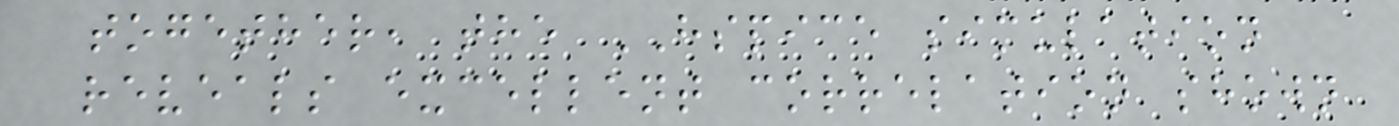together, the HSPICE simulation
reveals excellent correlation shown
